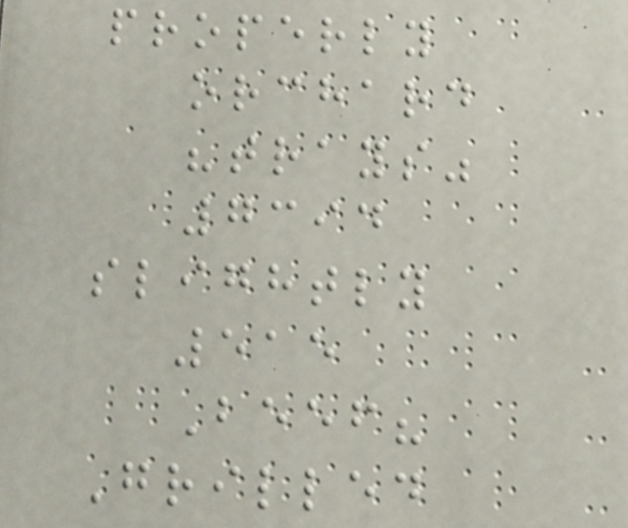properly
orchard
"trays"
7394
slightly
515
Beef?
Grilled
